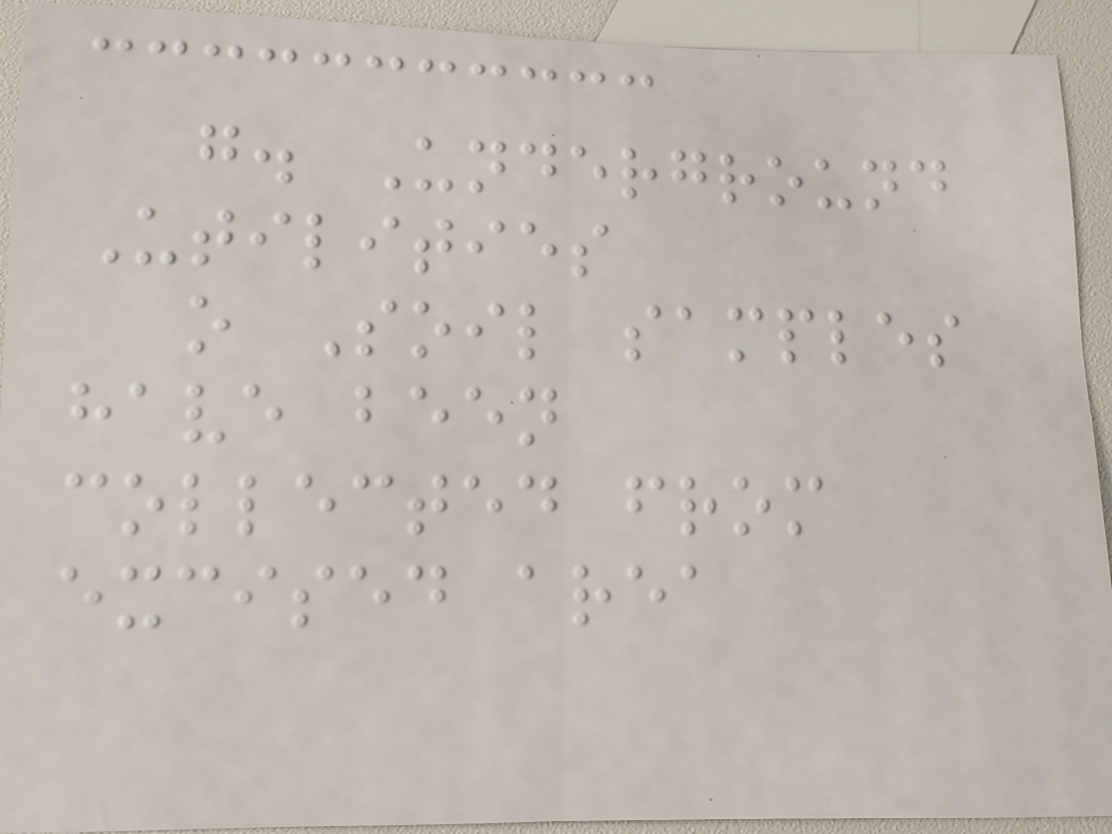g. Underground
Utilities
o Soil samples
have been
collected from
excised area
